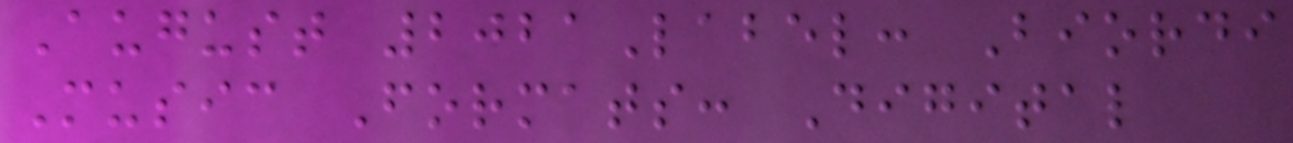August 2021Label: Biordi
Music Formats: Digital
